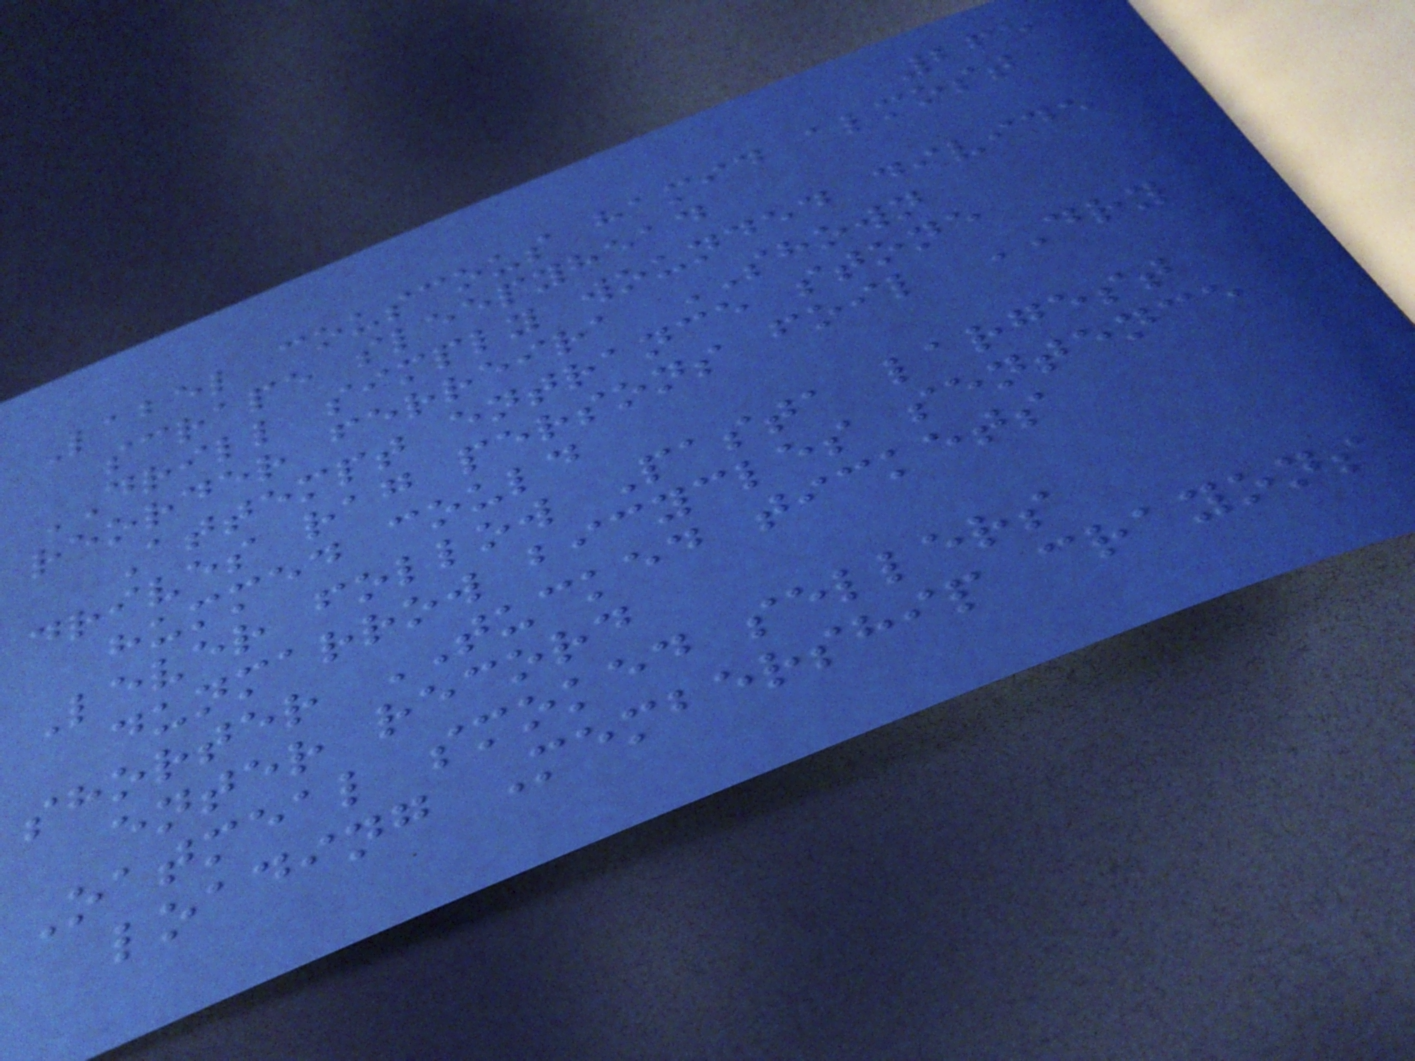265
Label couscous hamid almost
scrape sleepyhead
DRILL simply wounded divide
reorder ferreira SHOWN
Attempt entrance stone
drives rag persons foil DRY
hummed could
Lever follow Pasta largest
dunmarrow bicycles sentence
shorter TUCKED tickets
enter record
Oatmeal smoked sellers
loading Membership crayons
